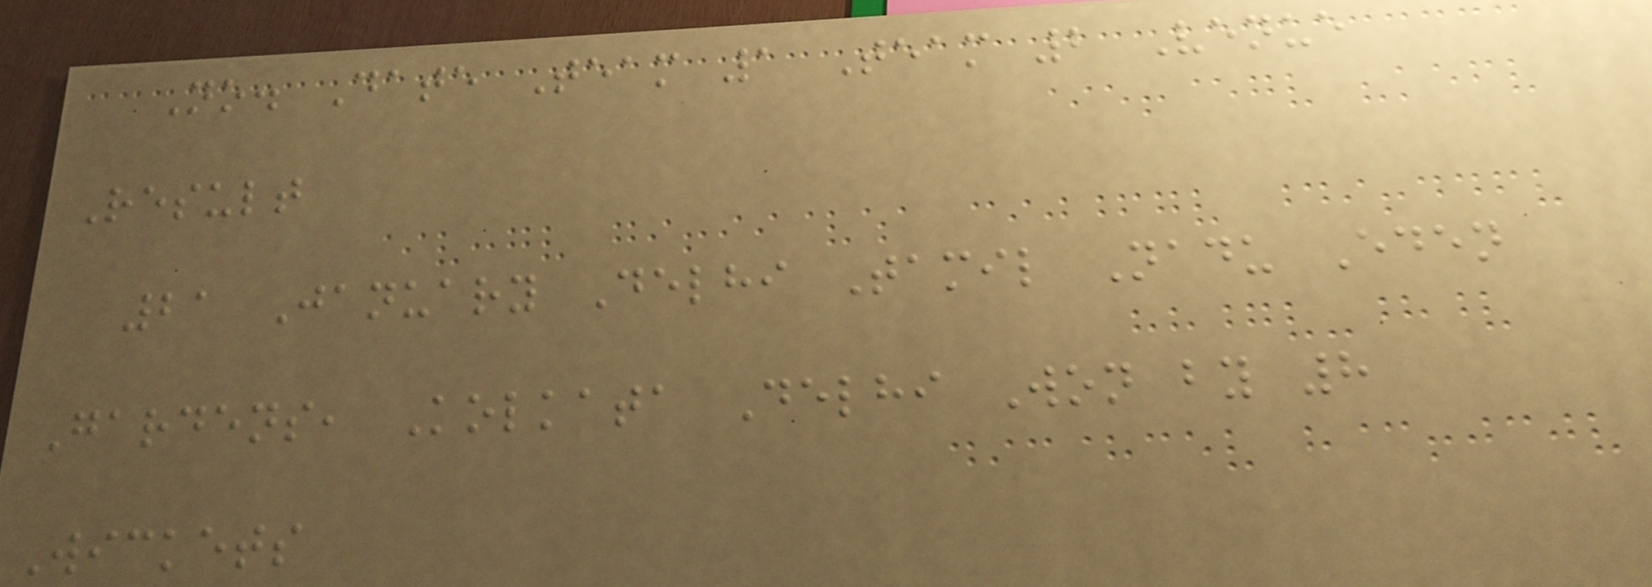No. Date Team 1 Team 2 Venue
Result
21 January Delhi Tamil Nadu Eden
Gardens, Kolkata Delhi Won by 8
Wickets
